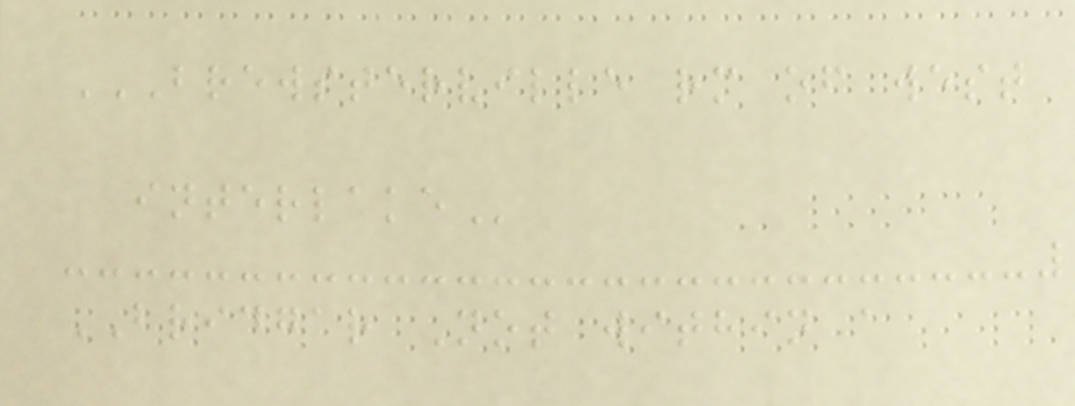BREWSTERVILLE RM OF WEST
INTERLAKE
BRIDGAR Not within a
